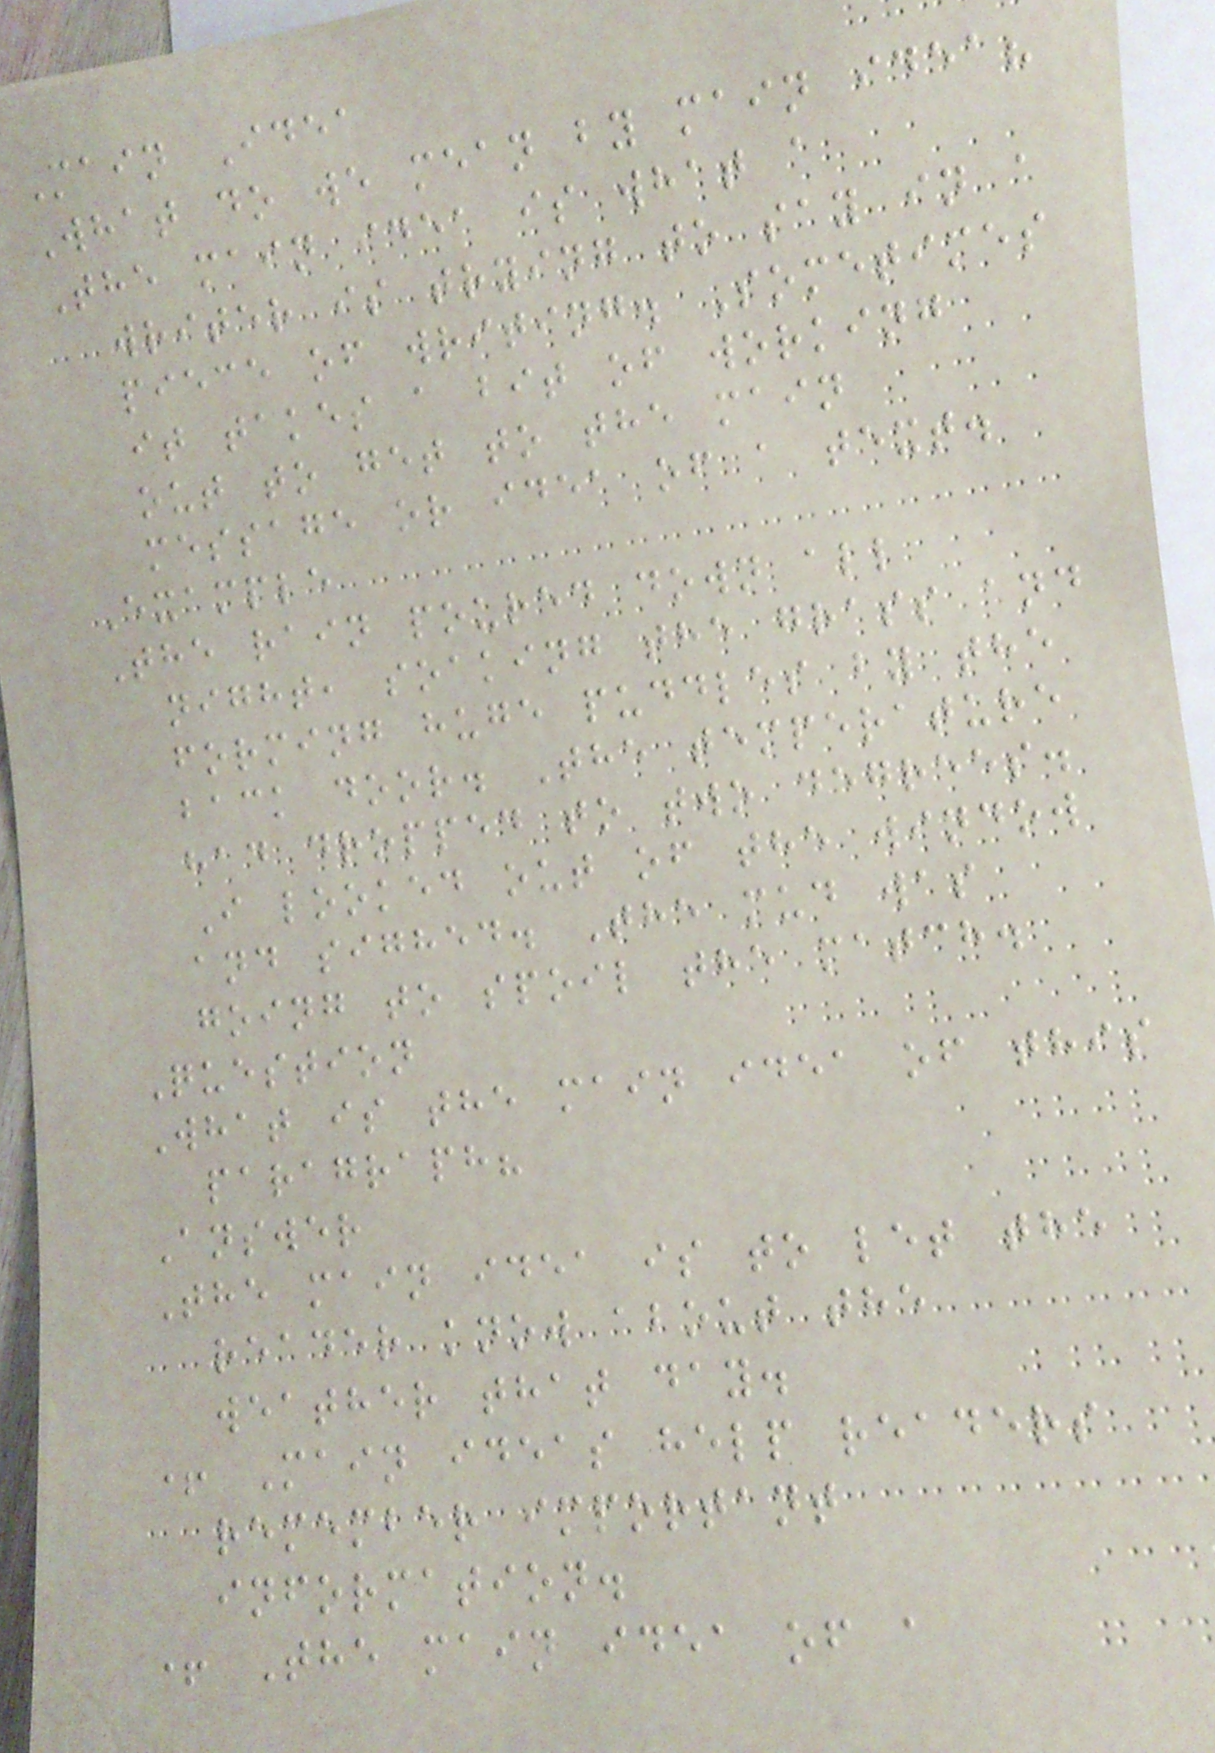Main Idea
What do we mean by main idea?
The main idea is what a
writer is trying to say in a
piece of writing. Sometimes
it takes a bit of working
out to get to the main
message or idea of a text.
Example
The rain poured down all
night, soaking the grass and
forming huge puddles by the
back door. The temperature
had dropped to two degrees.
I looked out of the window
and sighed. The mud was
going to spoil the match.
Question
What is the main idea of this
paragraph?
Answer
The main idea is to let the
reader know about the
weather that day.
+ Main ideas help readers
remember important
information.
+ The main idea of a
